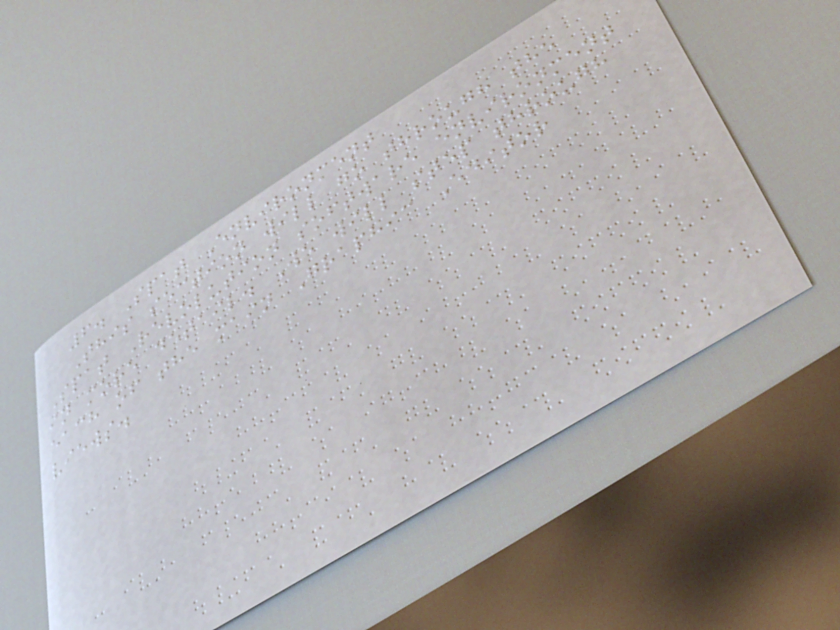6. Spat Environment
This section will go through the
Spat Revolution software environment
in more detail. We will step through
each of the main Graphic Editor
views.
